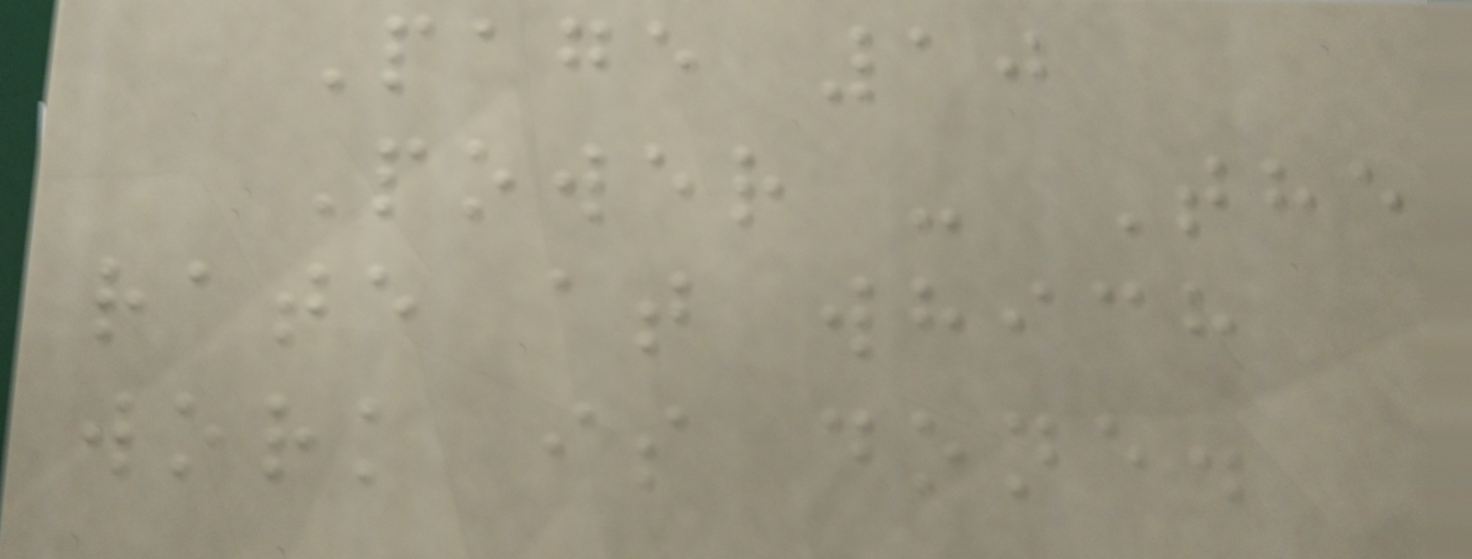Page 10
Power - The
rate at which
work is done.
